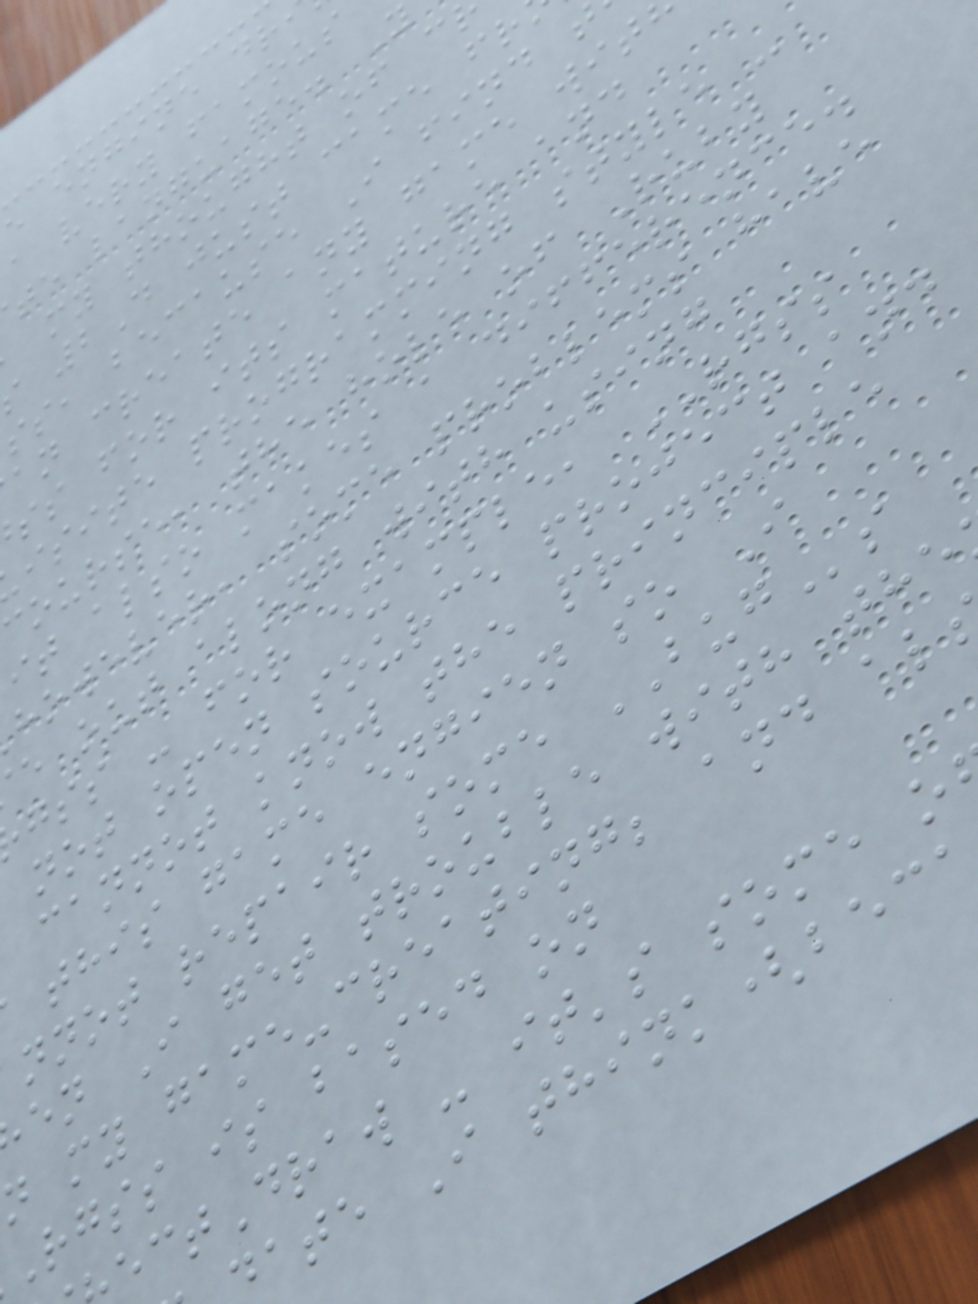e engine dr
a very famous
te language. Y
my thought of c
2D just came fr
ss, because I find t
an create any game wit
ss for its mature and
isite programming style -
course, the hole of Ruby
it also makes a difference.
however, some problems have
e out along with using
gss - for example, RGSS
not open source project and
cannot know the principle
this game engien so I
nnot repair some BUGs
en I get trouble with the
n my game-creating; and al
rgss is based on
ectDraw - it's some o
ate I think(bec
